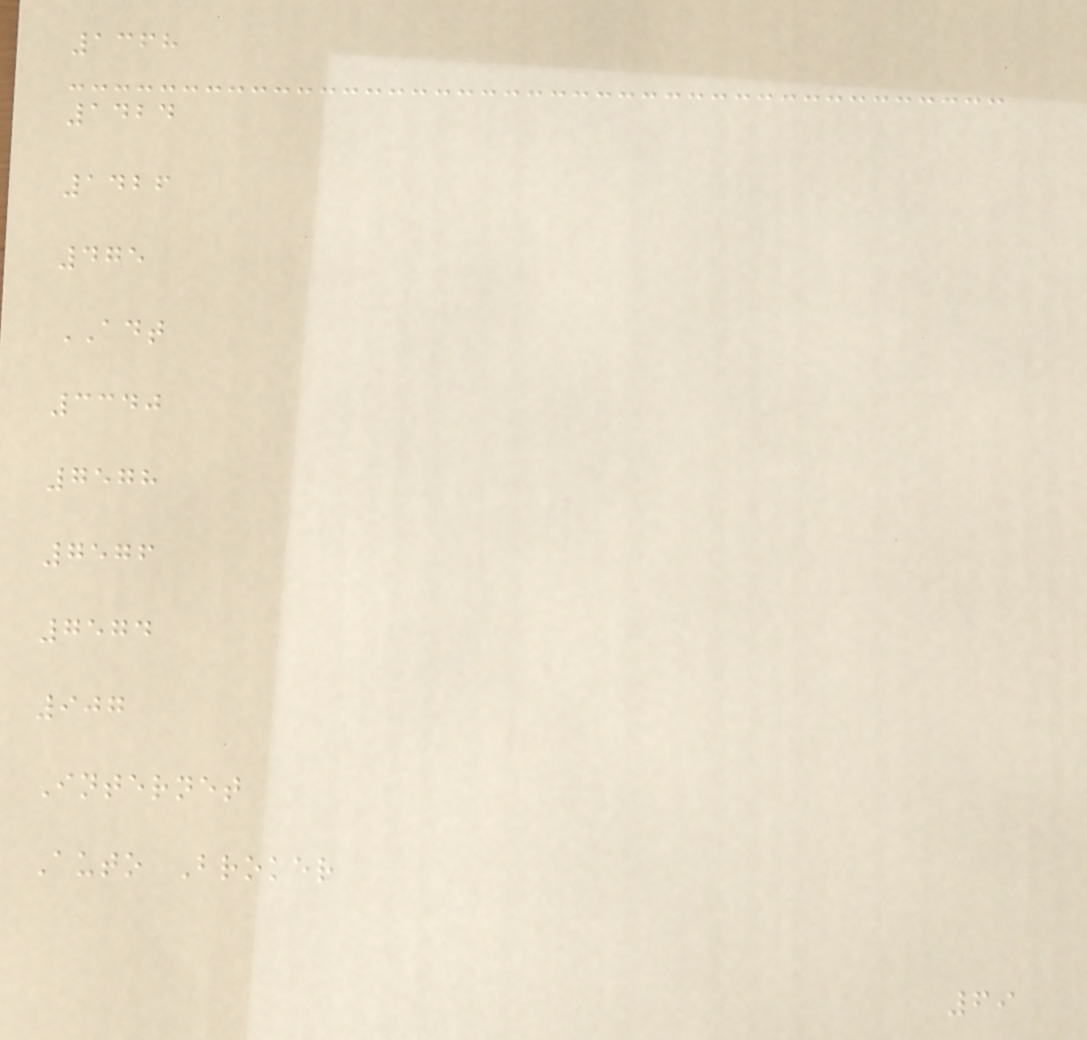1368
1424
1426
475
ADT
3340
7578
7576
7574
907
Internet
Auto Broker
69
